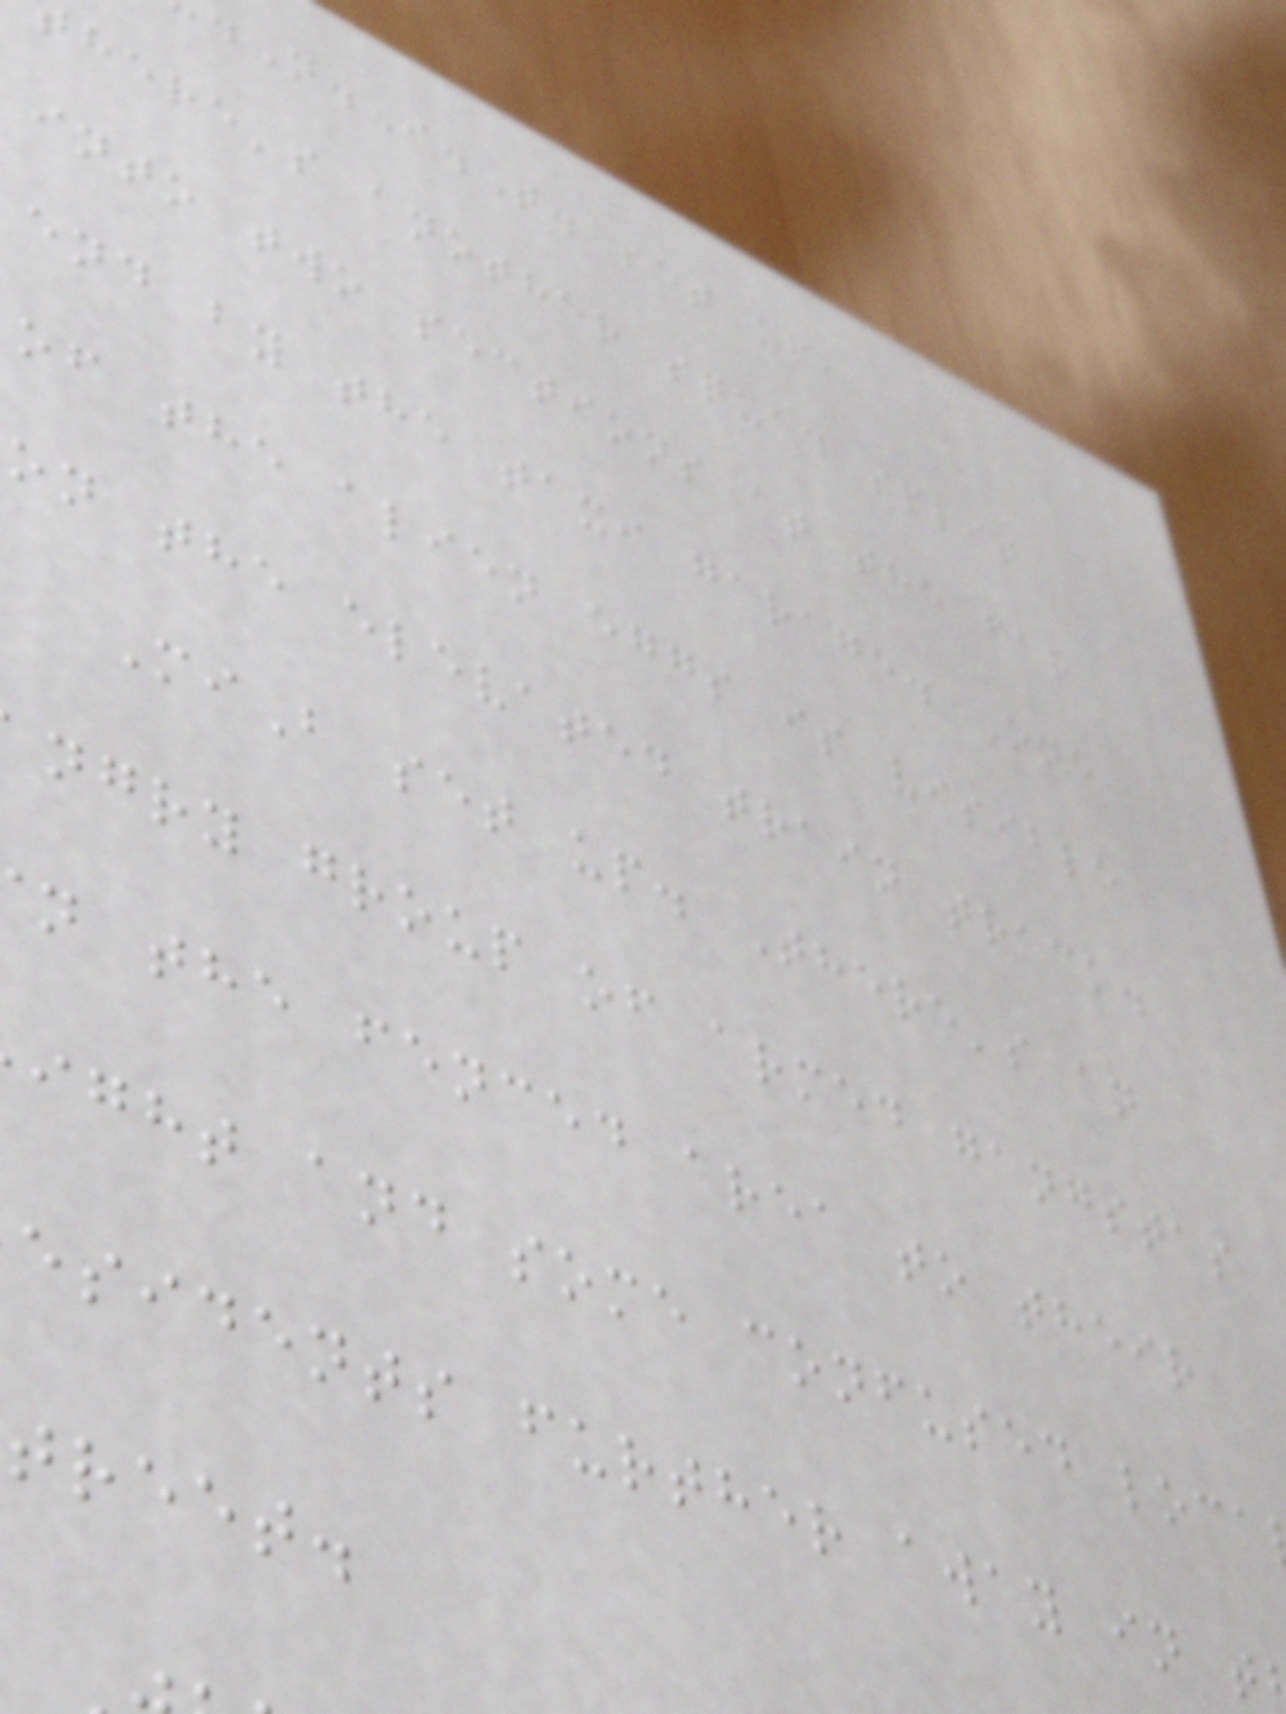.N.I.T. set up,
here's another squad split
into two sections at the far
end by the taxi garage. One
of the alien eggs is visible
on the elevated train track.
MiB set up. There's an
ngry group of armed gangstas
n the fenced area to their
ight and some confused loca
esidents further away in t
treet.
